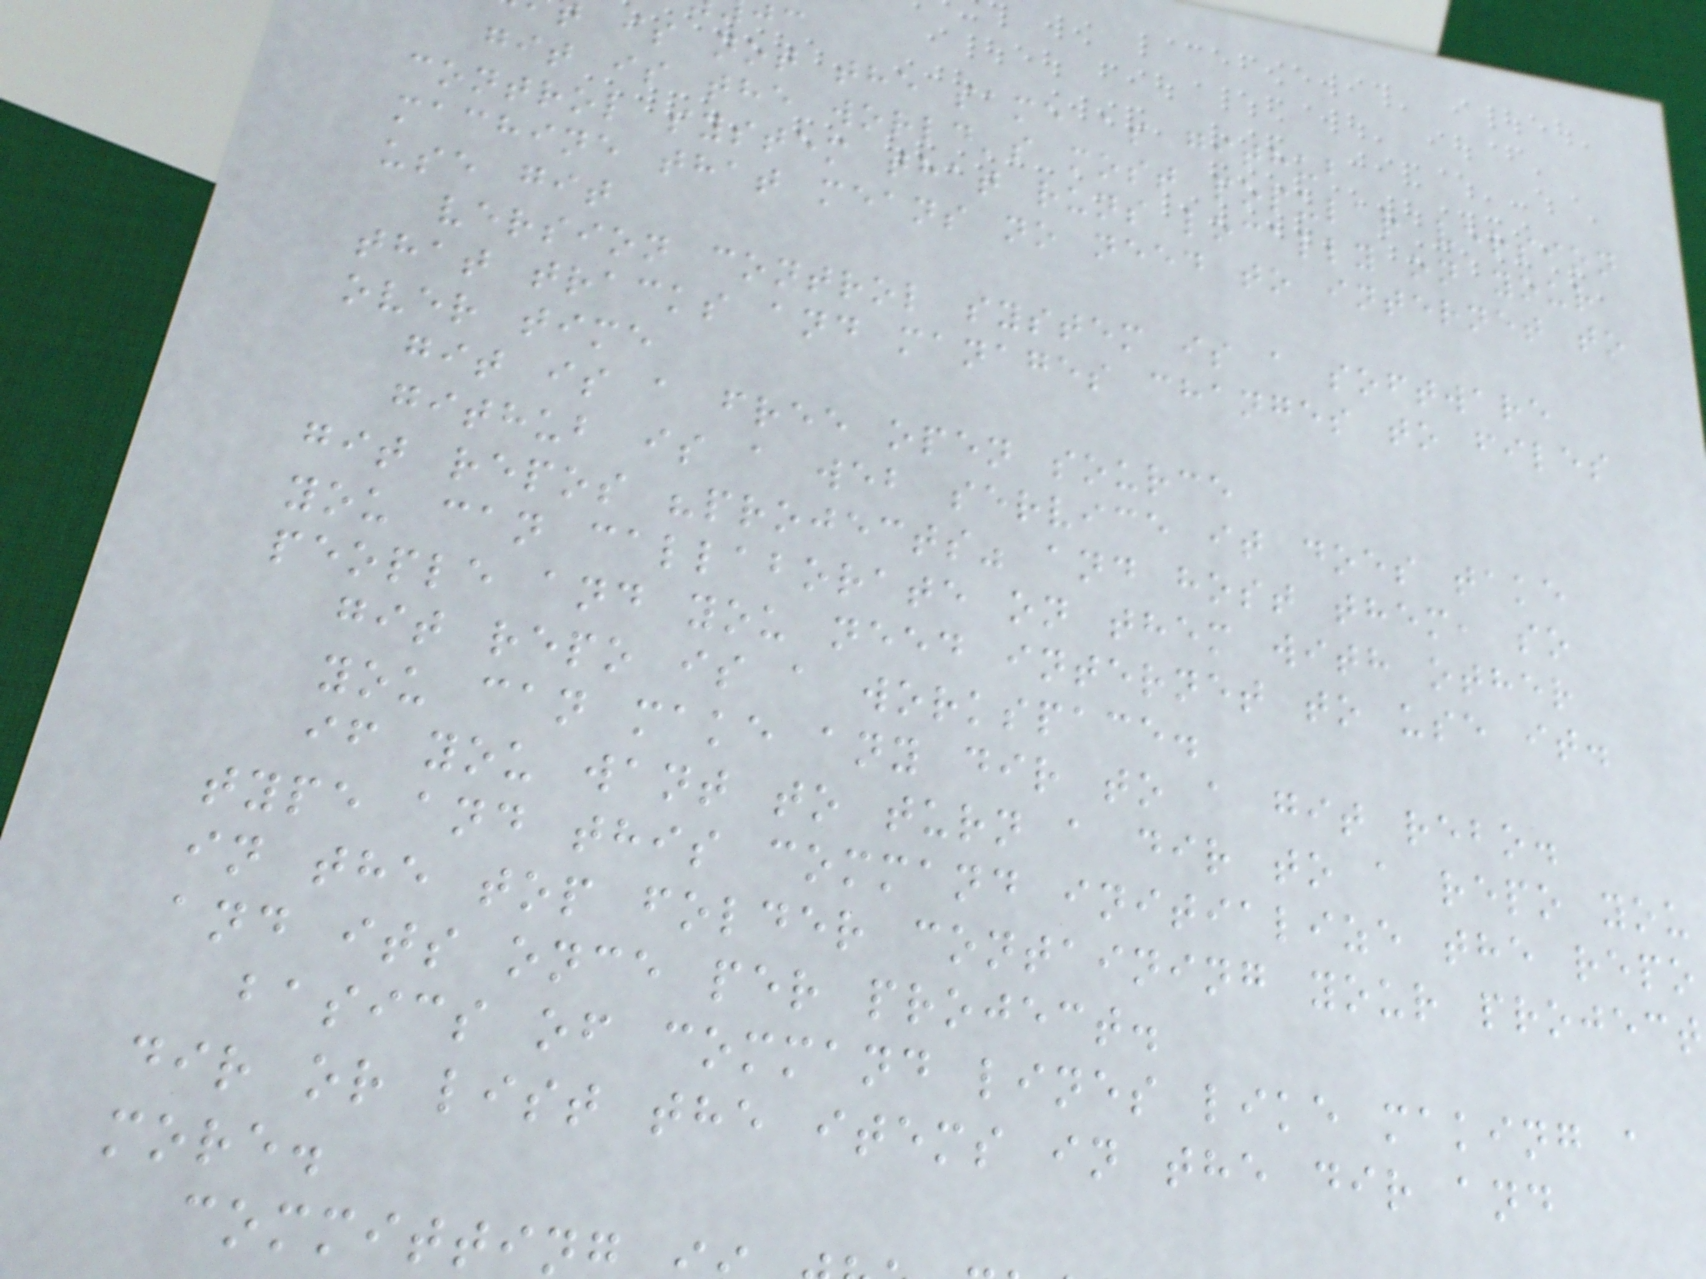is not the same as github
git is the world's most popular version
control system that runs locally on your
machine that means no need to internet to
use git
version control system is a software
that tracks and manages changes to files
over time
git is a free open source
github is a web service it does take
git repos "projects" and host them, so
you can callaborate on them with other
people and you need internet to use it.
git repo is a workspace.
you can make any dir to a git rebo.
if you want to turn a dir to a repo you
type and this command initialize the repo
in the top folder containing your project
and its once per project.
basics of command lines like making a
dir or list the items in the dir and
more.
committin
